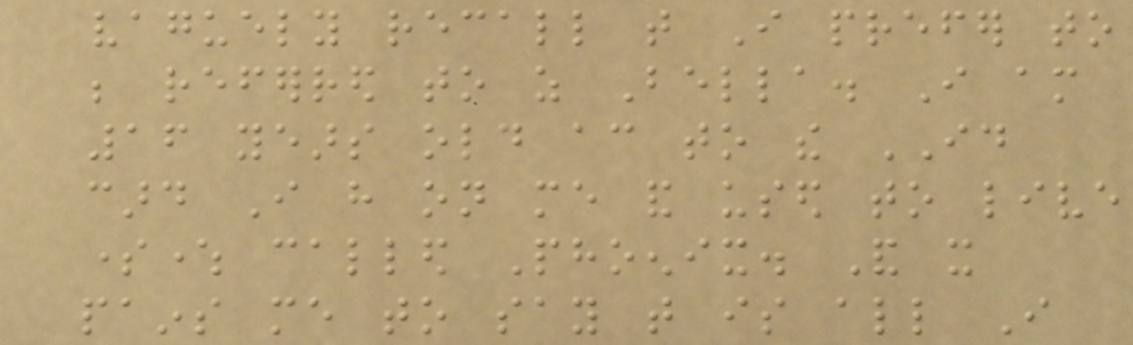vaguely recall that I prefer to
be referred to as Bella. I am
16 years old according to the ID
card I have on me and used to live
somewhere called Phoenix. And it
pains me to say that is all I
